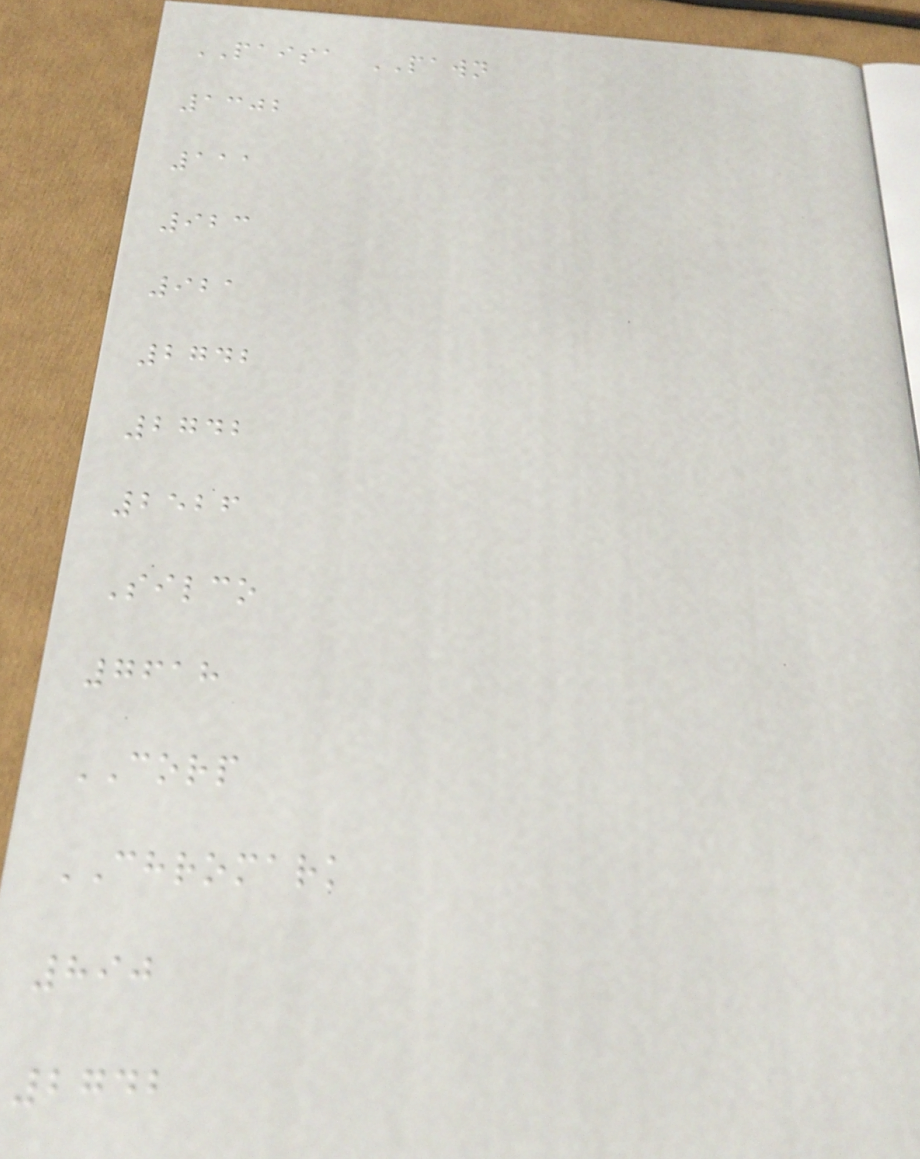PAISA PAWN
1302
111
923
921
2742
2742
2526
Silco
7618
CORP
CHROMARK
890
2742
